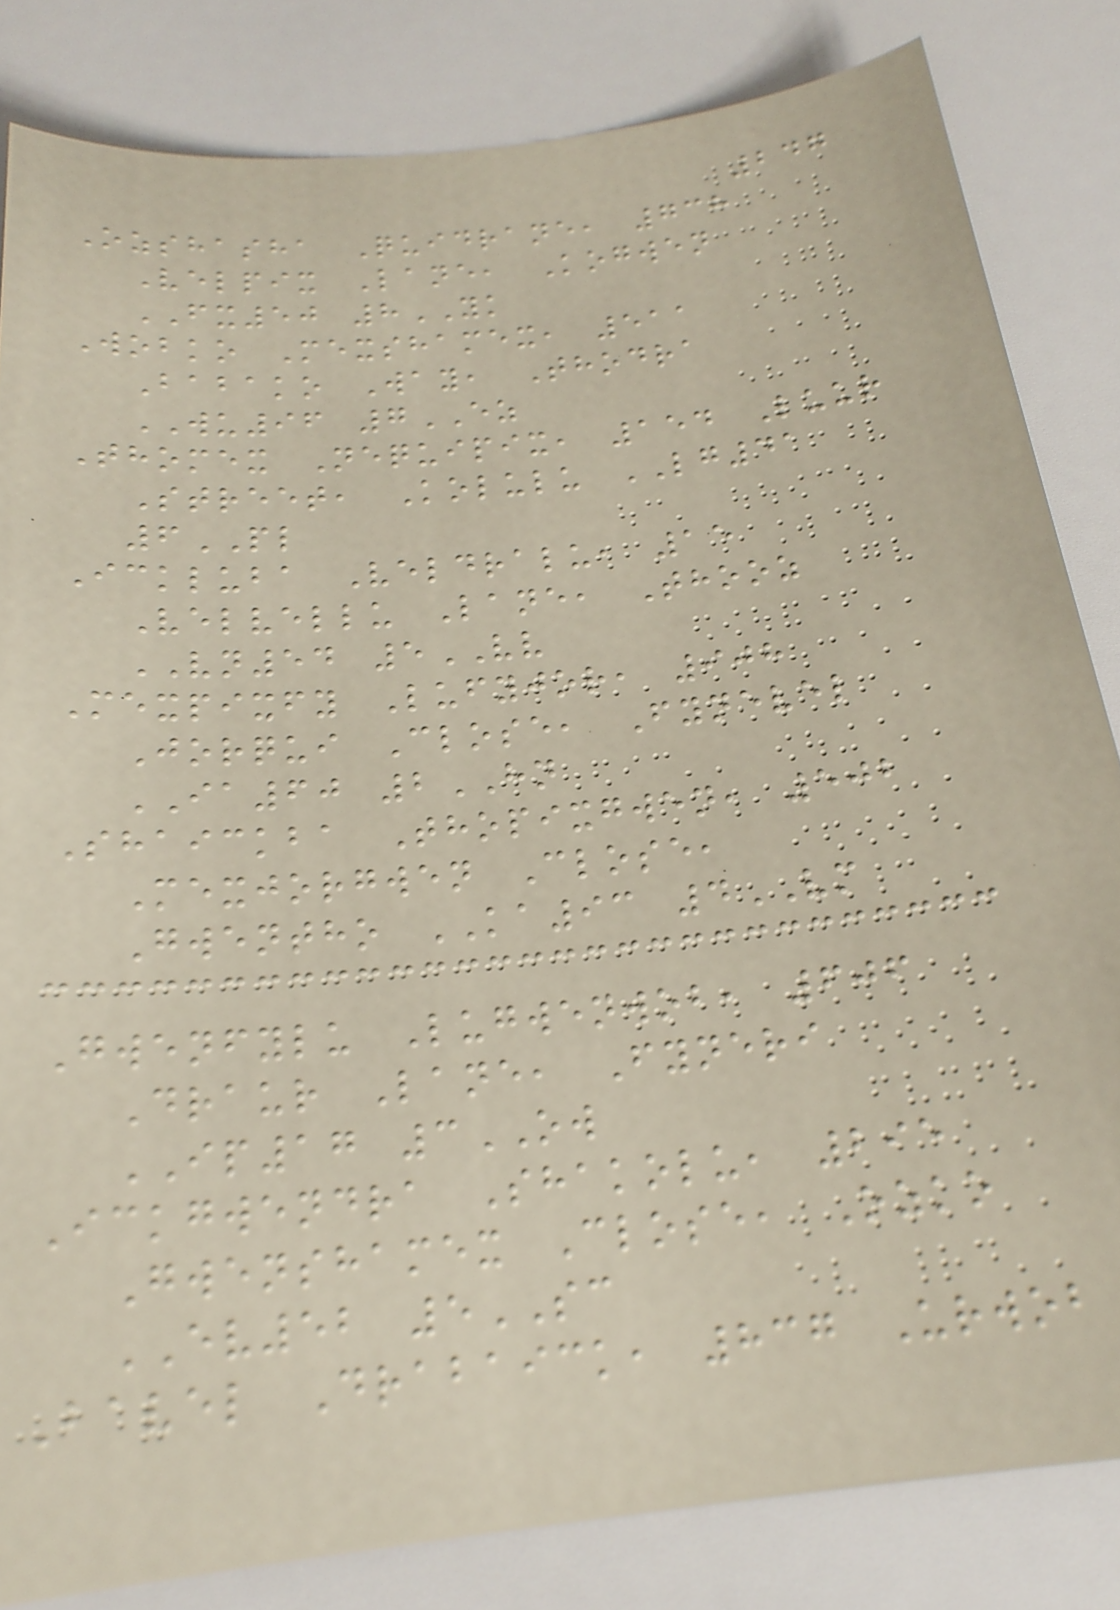247
Ozshasha Quidrane, 738
Velpix Lane, Kogwen
FX50 8YK
Wobko Mexshamex, 511
Babako Way, Thodra
WU96 7EZ
Thomex Nequipix, 154 Luur
Street, Kolulu LG41
6PL
Ickluba Veldralu, 15
Velvellu Lane, Thooz
VN54 5VV
Mexpixfy Lufyjor, 908
Jorqui Close, Fynevel
IA60 2HN
Shaickba Thopixgwen, 502
Mexjorgwen Close,
Gwentho KA93 4VM
Gwenfylu Lugwenwob, 606
Draur Lane, Fyneri
IP17 3OW
Ickgwendra Shakolu, 295
Gwenshamex Close, Ozko
EV52 5SC
Bavel Drabaick, 837 Urwob
